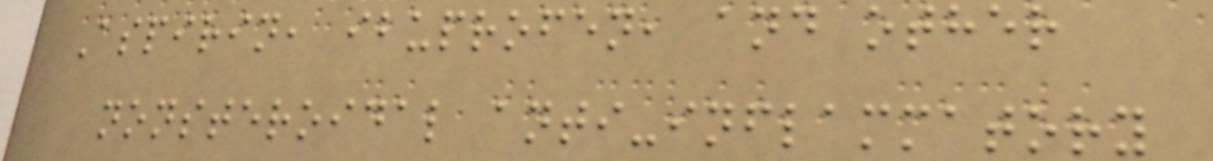Aspirin, ibuprofen, and other
nonsteroidal anti-inflammatory
